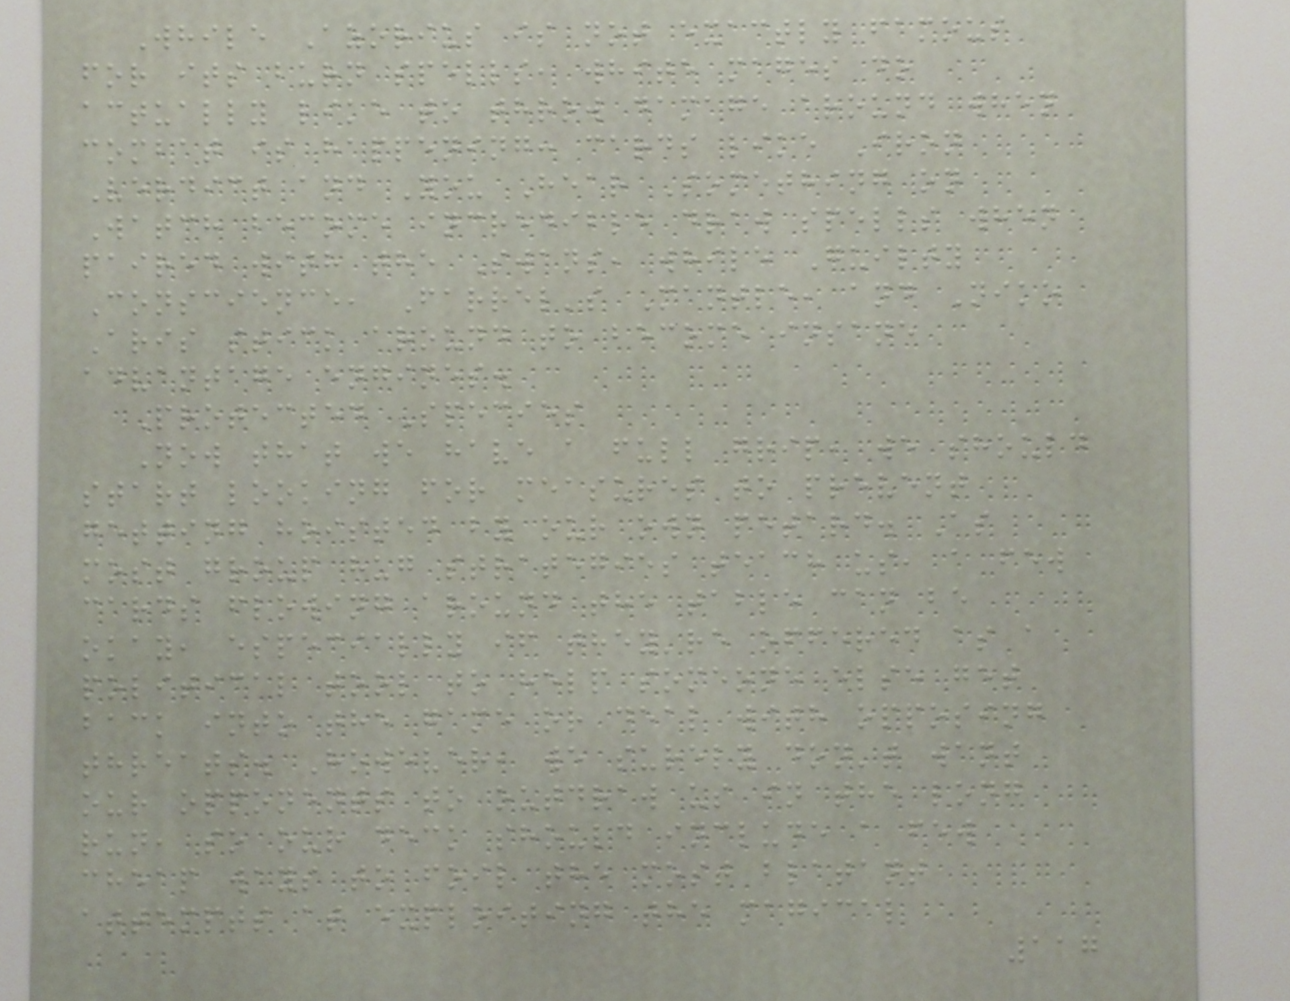While Azorius is not exactly famous
for its burn spells, white mages do
actually like to throw damage around when
combat is happening: cards like Iron
Verdict and You Hear Something on
Watch become incredible draw spells when
paired with the Swans, while Guilty
Conscience, Farrel's Mantle, and Niko
Aris stick around to become insane
advantage engines.
Protected Species
Now that we have a full grip, we should
start looking for measures to prevent
getting hoisted by our own petard. As
most group hug strategies teach us, a few
cards flowing around the table can be
okay, especially if they're offered as a
political tool to help someone else get
back into the game or deal with opposing
threats. However, we surely don't want
our opponents to outdraw us in the long
run, so our deck should include a few
cheap ways to foil the most blatant
attempts at exploiting the magical
117
